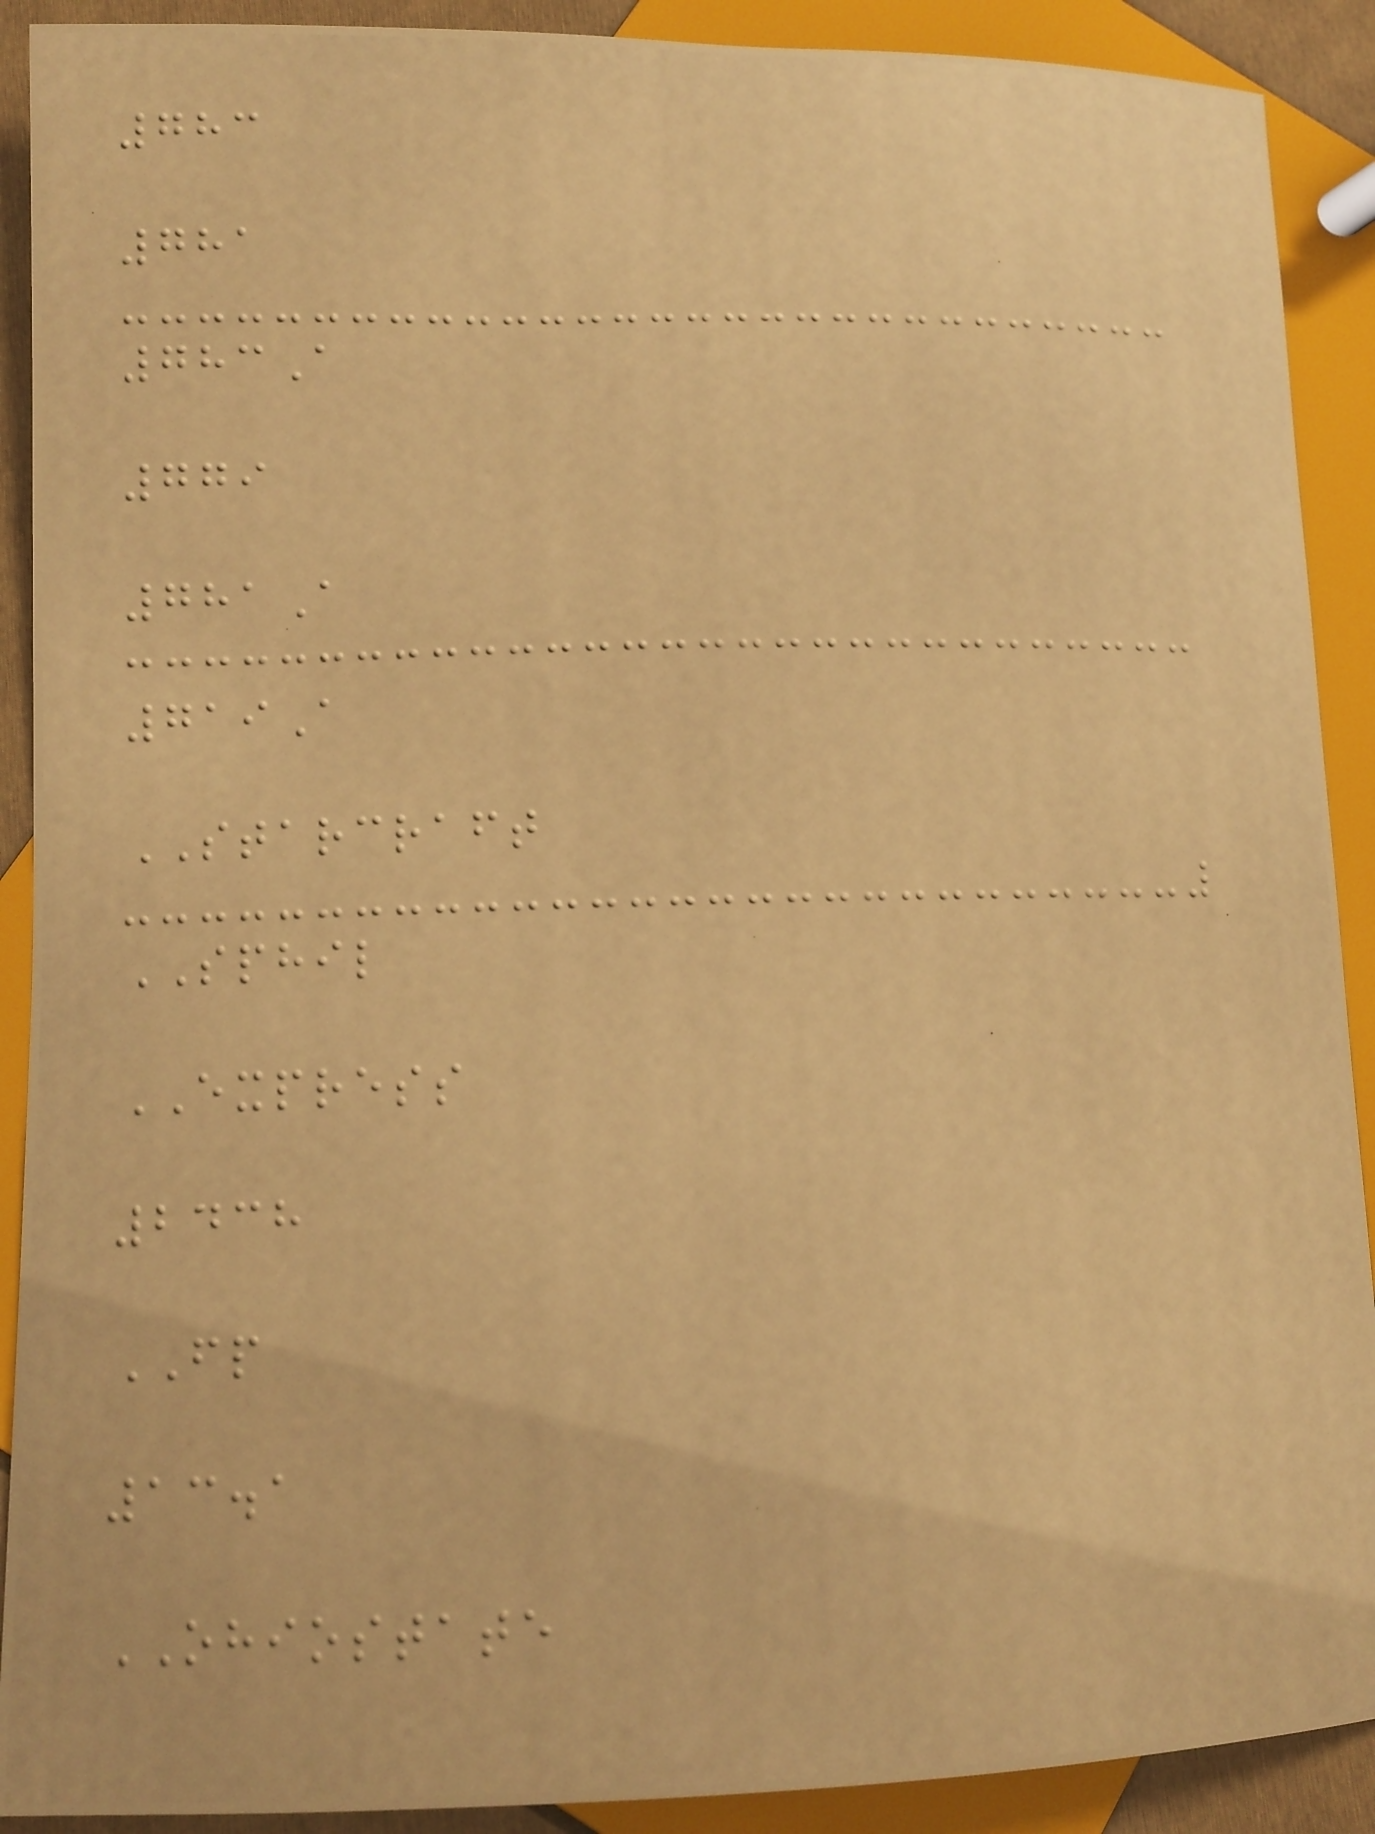783
781
783A
779
781A
719A
STARCRAFT
SPHIL
EXPRESS
2438
FP
13.1
OHIOSTATE
